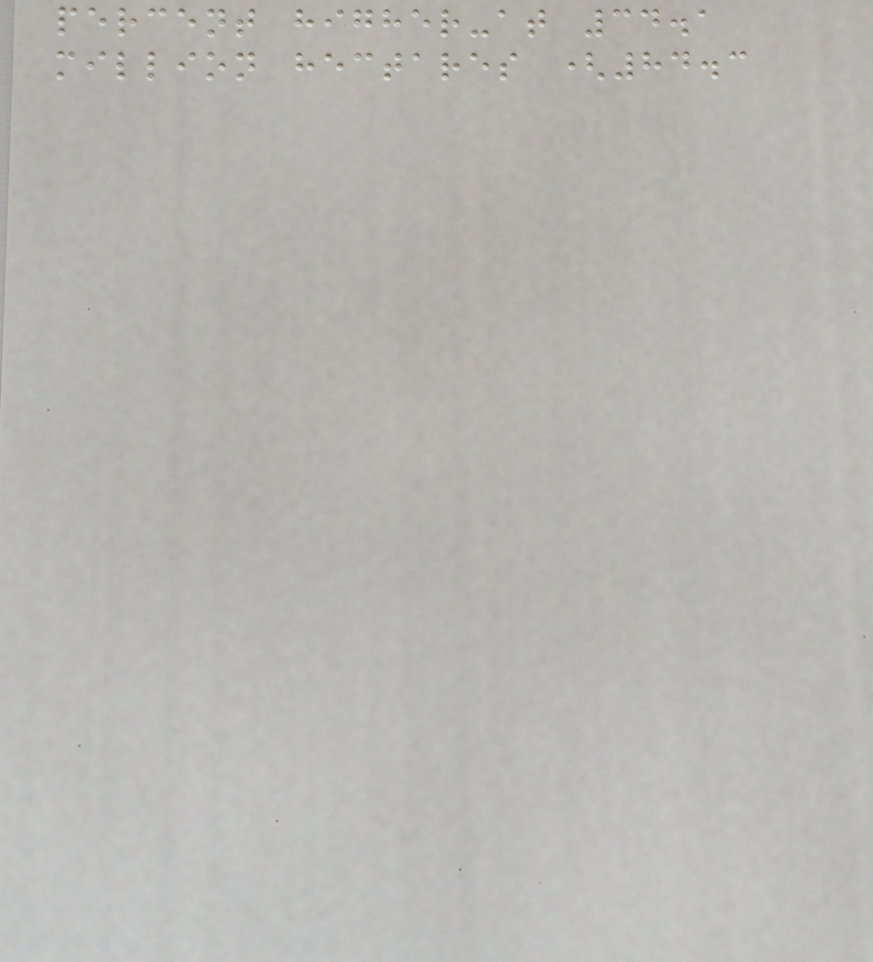percent higher-at 34.1
million hectares (84.3
